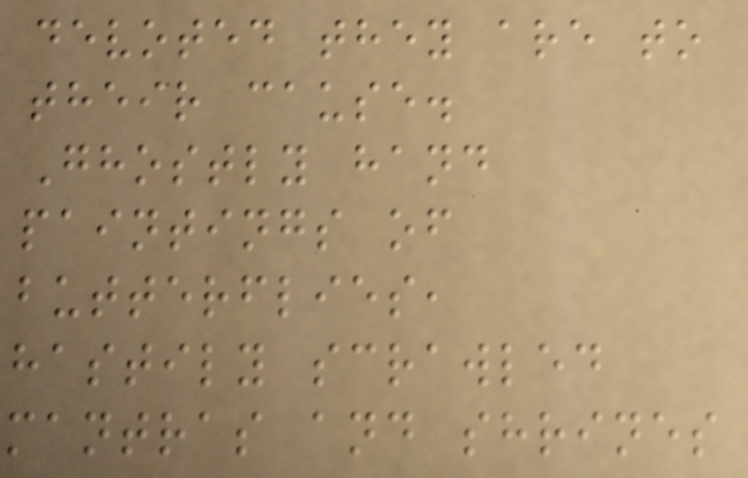devoted they are to
their cause.
Ghostly hand
paintings of
butterflies,
hastily scrawled
mantras and shrines
